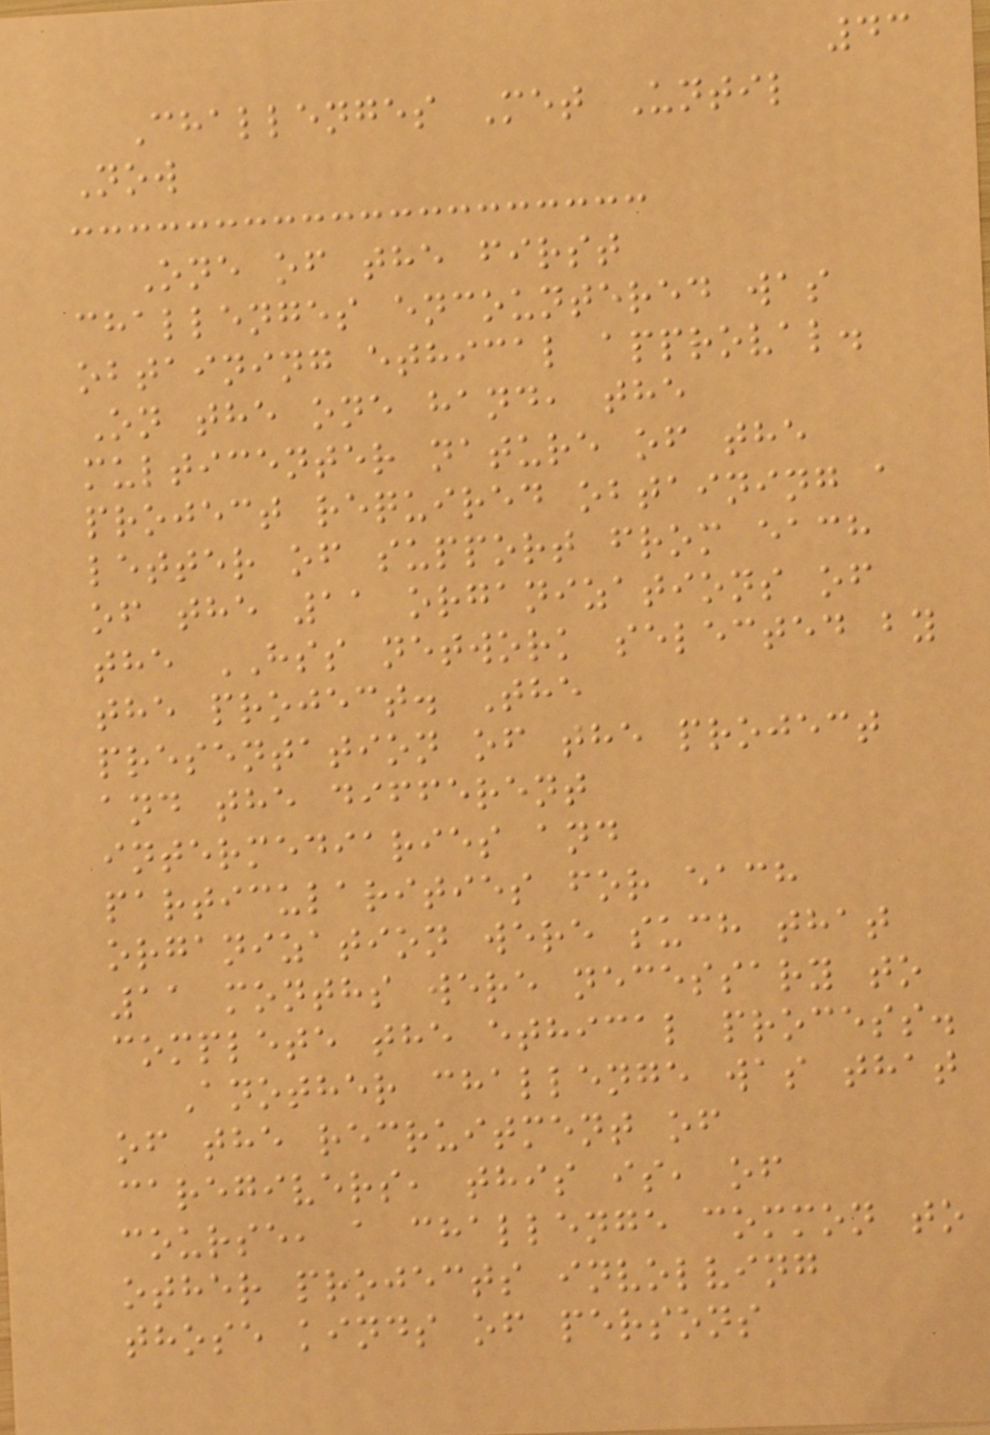43
Challenges Met Until
Now
One of the first
challenges encountered was
obtaining ethical approval.
On the one hand, the
multicenter nature of the
project required obtaining a
letter of support from each
of the 11 organizations of
the HSS network selected by
the project. The
presentation of the project
and the different
intermediaries and
particularities for each
organization were such that
11 months were necessary to
complete the ethical process.
Another challenge was that
of the recruitment of
caregivers, this is, of
course, a challenge common to
other projects involving
those kinds of persons
